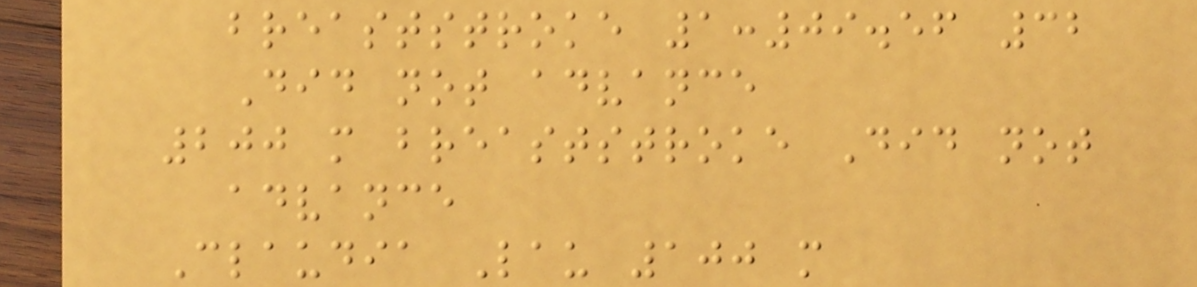breaststroke 1:09.56 32
Did not advance
200 m breaststroke Did not
advance
Claudia Lau 100 m
